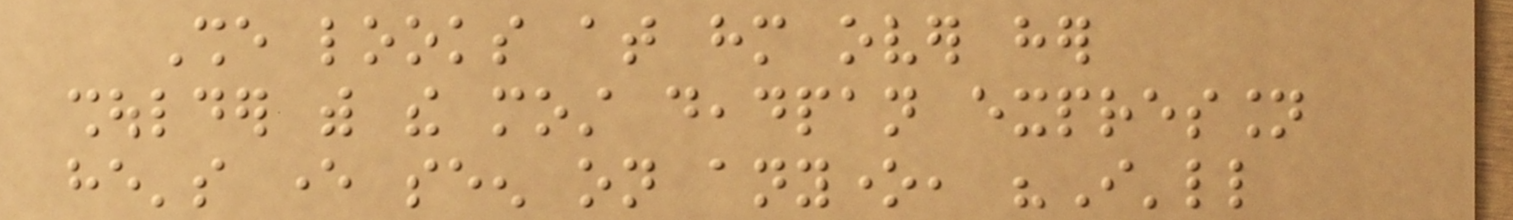She looks at him over her
shoulder with the most deadpan expression
he's ever seen on anyone, "I'll
